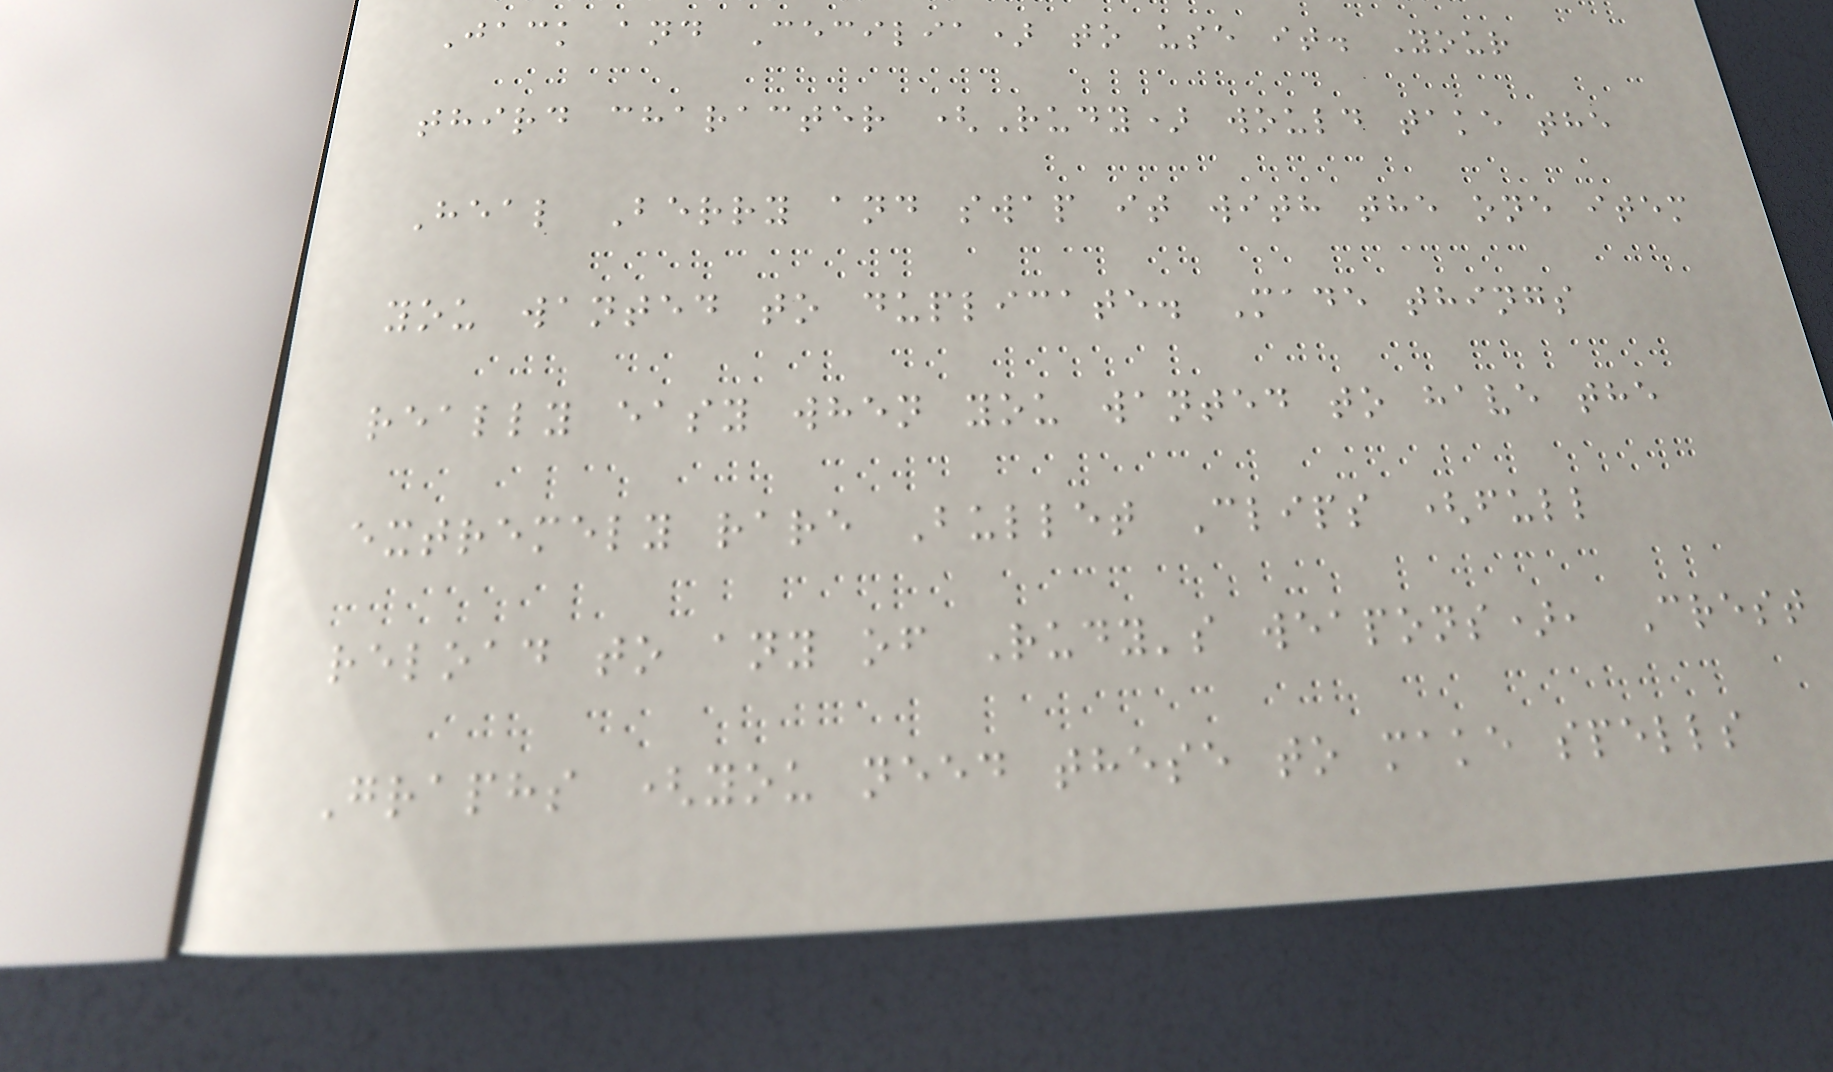Jack and Cecilia) to use it. Your
third character (Rudy) would take the
Heal Berry and swap it with the one item
you wanted to duplicate. Made things
really easy when you wanted to have the
extremely rare Bullet Clips (full
reload to any of Rudy's weapons), Crest
Graphs (you need these to make spells
